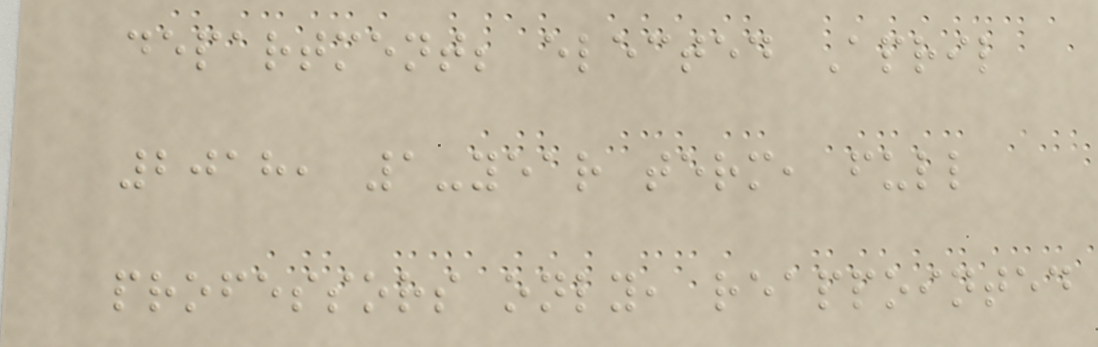department; elected April
2018, 1-year term, full
professors only, reappointed
